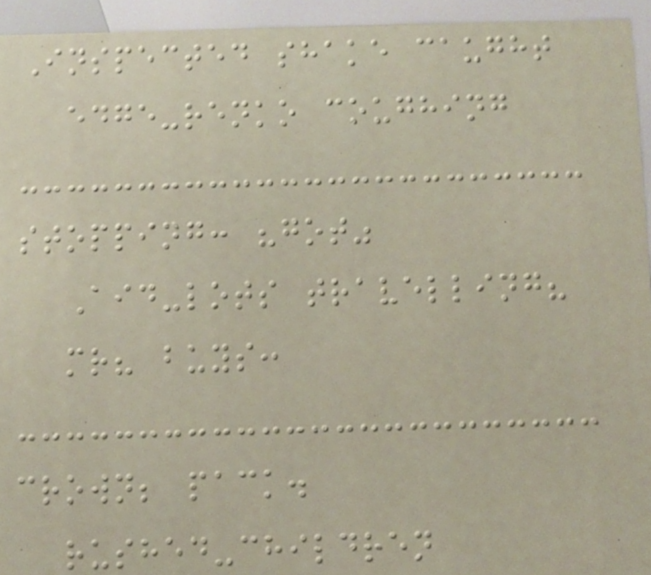Inspected shake caught
edge-renko coughing
stopping: "got"
Aid-lots travelling?
mr? buys:
crown; pack.
rushed-children
